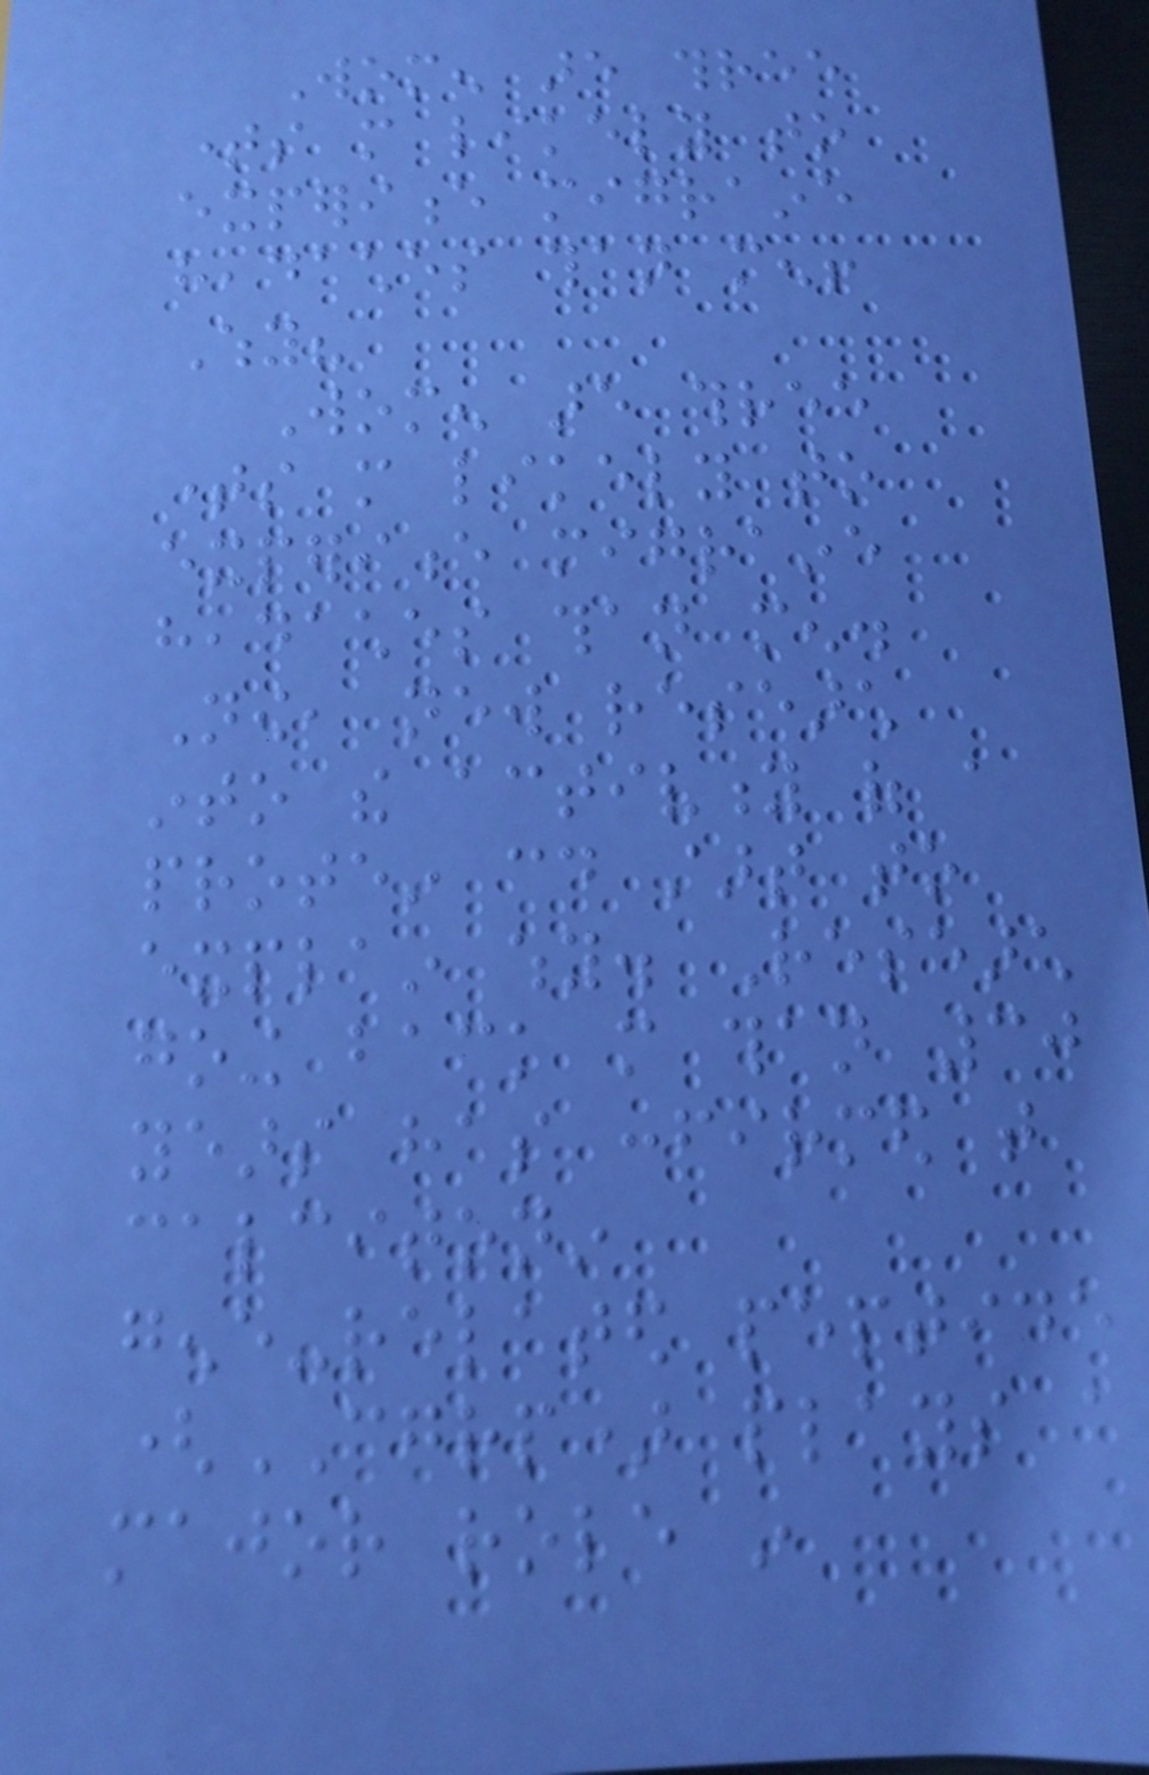Women are three
times more likely to
experience migraine
headaches than men!
Why?
Women are three
times more likely to
experience migraine
headaches than men.
Now, new research
into the activity of a
protein could start to
explain why. Research
going back more than 30
years has confirmed that
calcitonin
gene-related peptide
(CGRP) plays a
major role in
